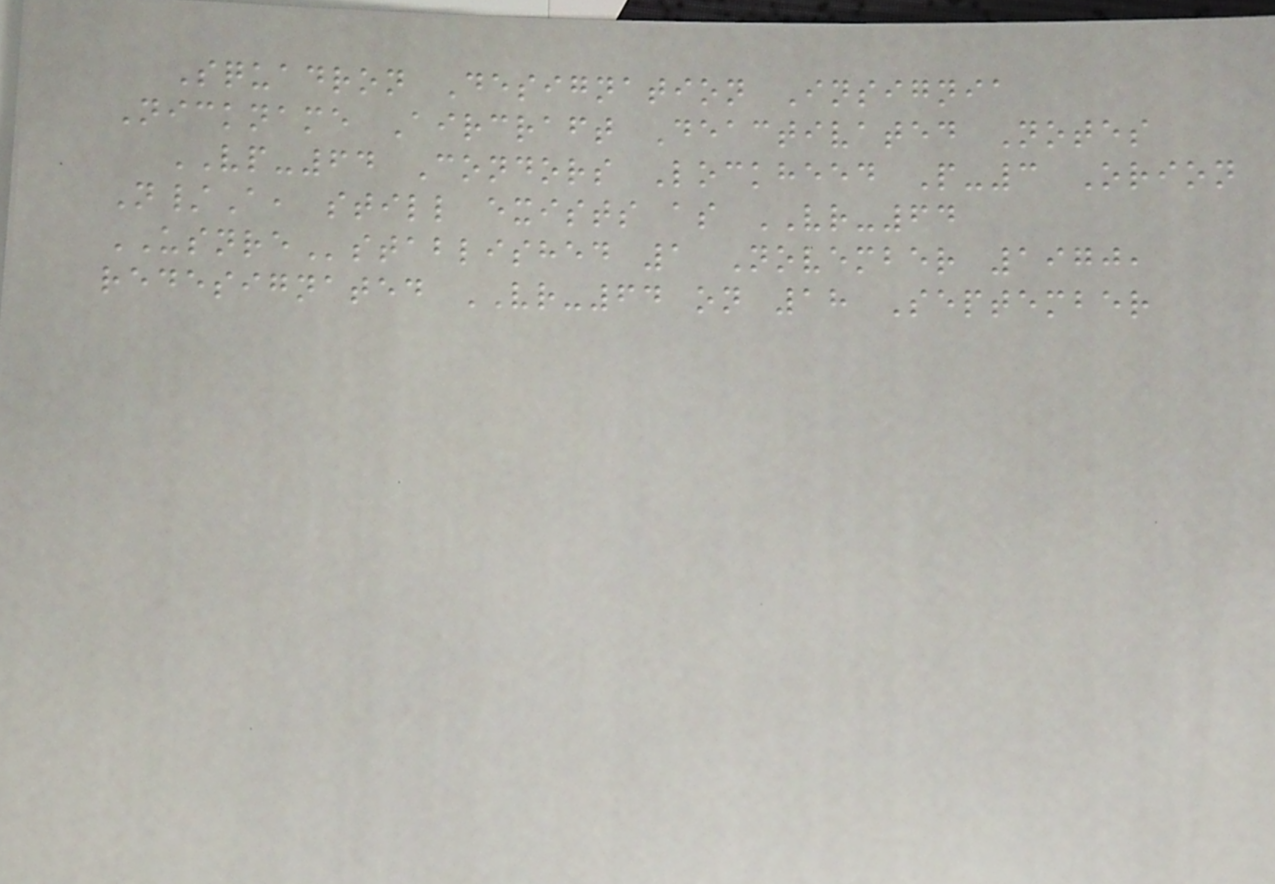Squadron Designation Insignia
Nickname Aircraft Deactivated Notes
VP-64 Condors Lockheed P-3 Orion
N/A, still exists as VR-64
USNREstablished 1 November 1970,
redesignated VR-64 on 18 September
